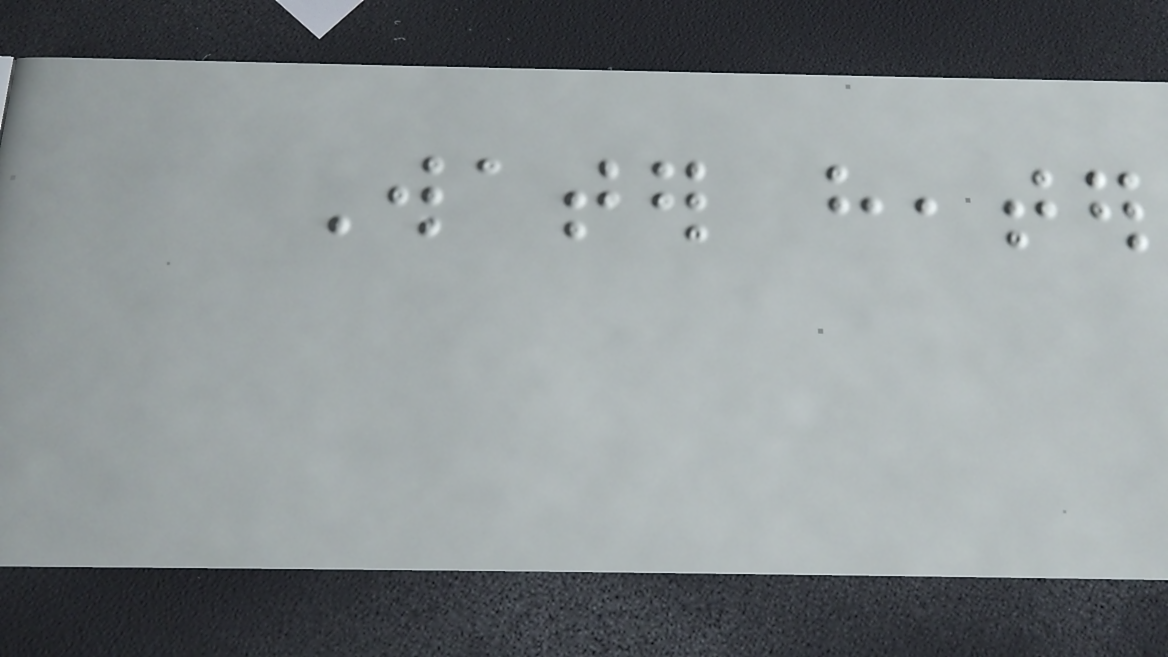Water heater
